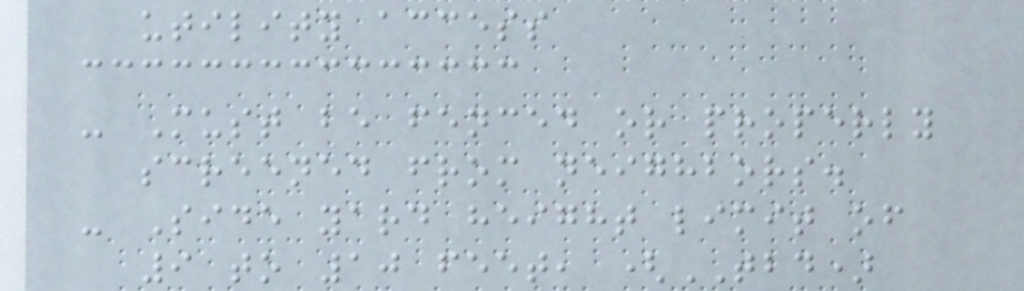utility access
- Must be fenced or properly
screened from neighbors.
- Side yard height limit of
9 to 10 feet, (TBD)
